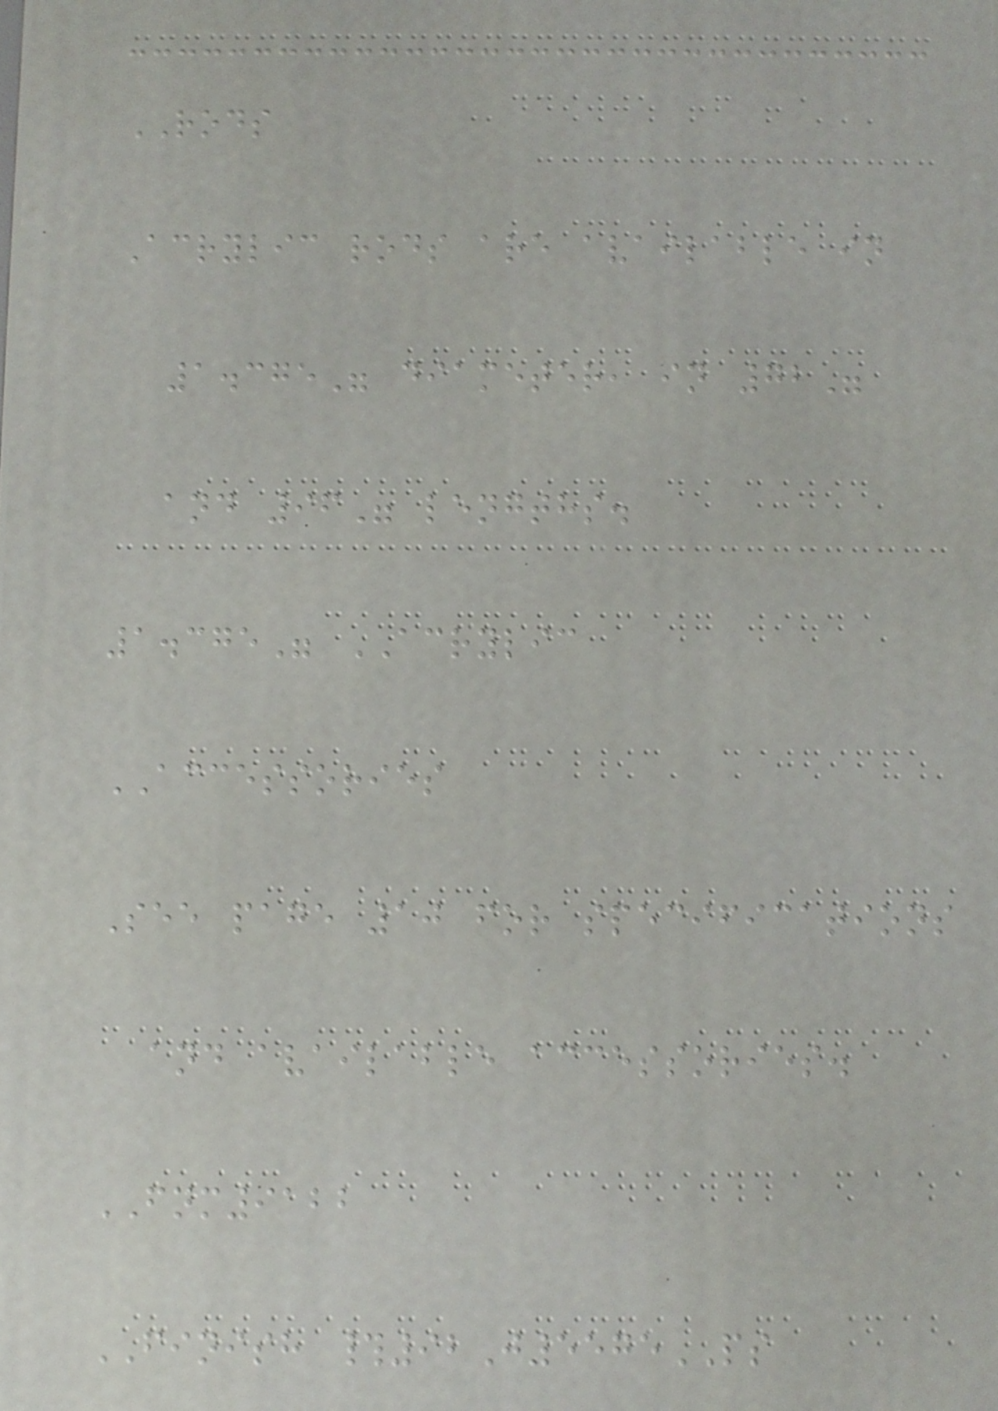RODS
Acrylic rods are available in
1.375" diameter, in 72"
and 96" lengths.
1.375" ACRYLIC
ACCESSORIES
See page 10 for specifications
and available accessories.
FNM9122
FINISH #92J5575PS
